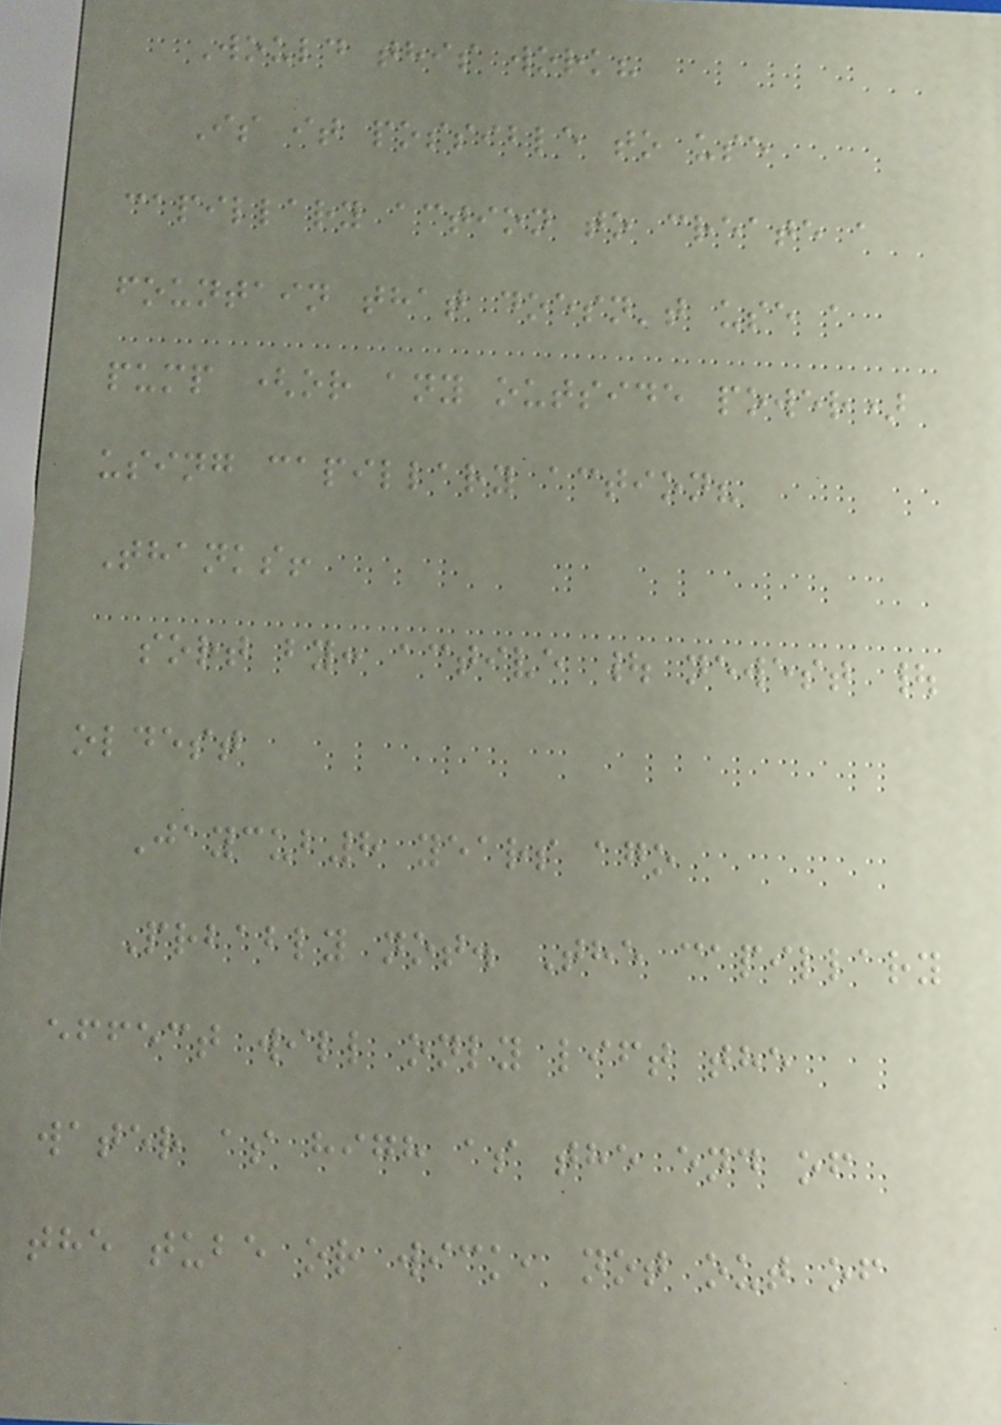Would this work?
Is it possible to use
capillary action to create a
fountain that doesn't use a
pump (or any outside power)
using capillary action?
Thanks!
sort by: active | newest |
oldest
Jaycub8 years ago
Prbably not. The capillary
effect will only lift the
water as high as the end of
the tube or wick, not out of
